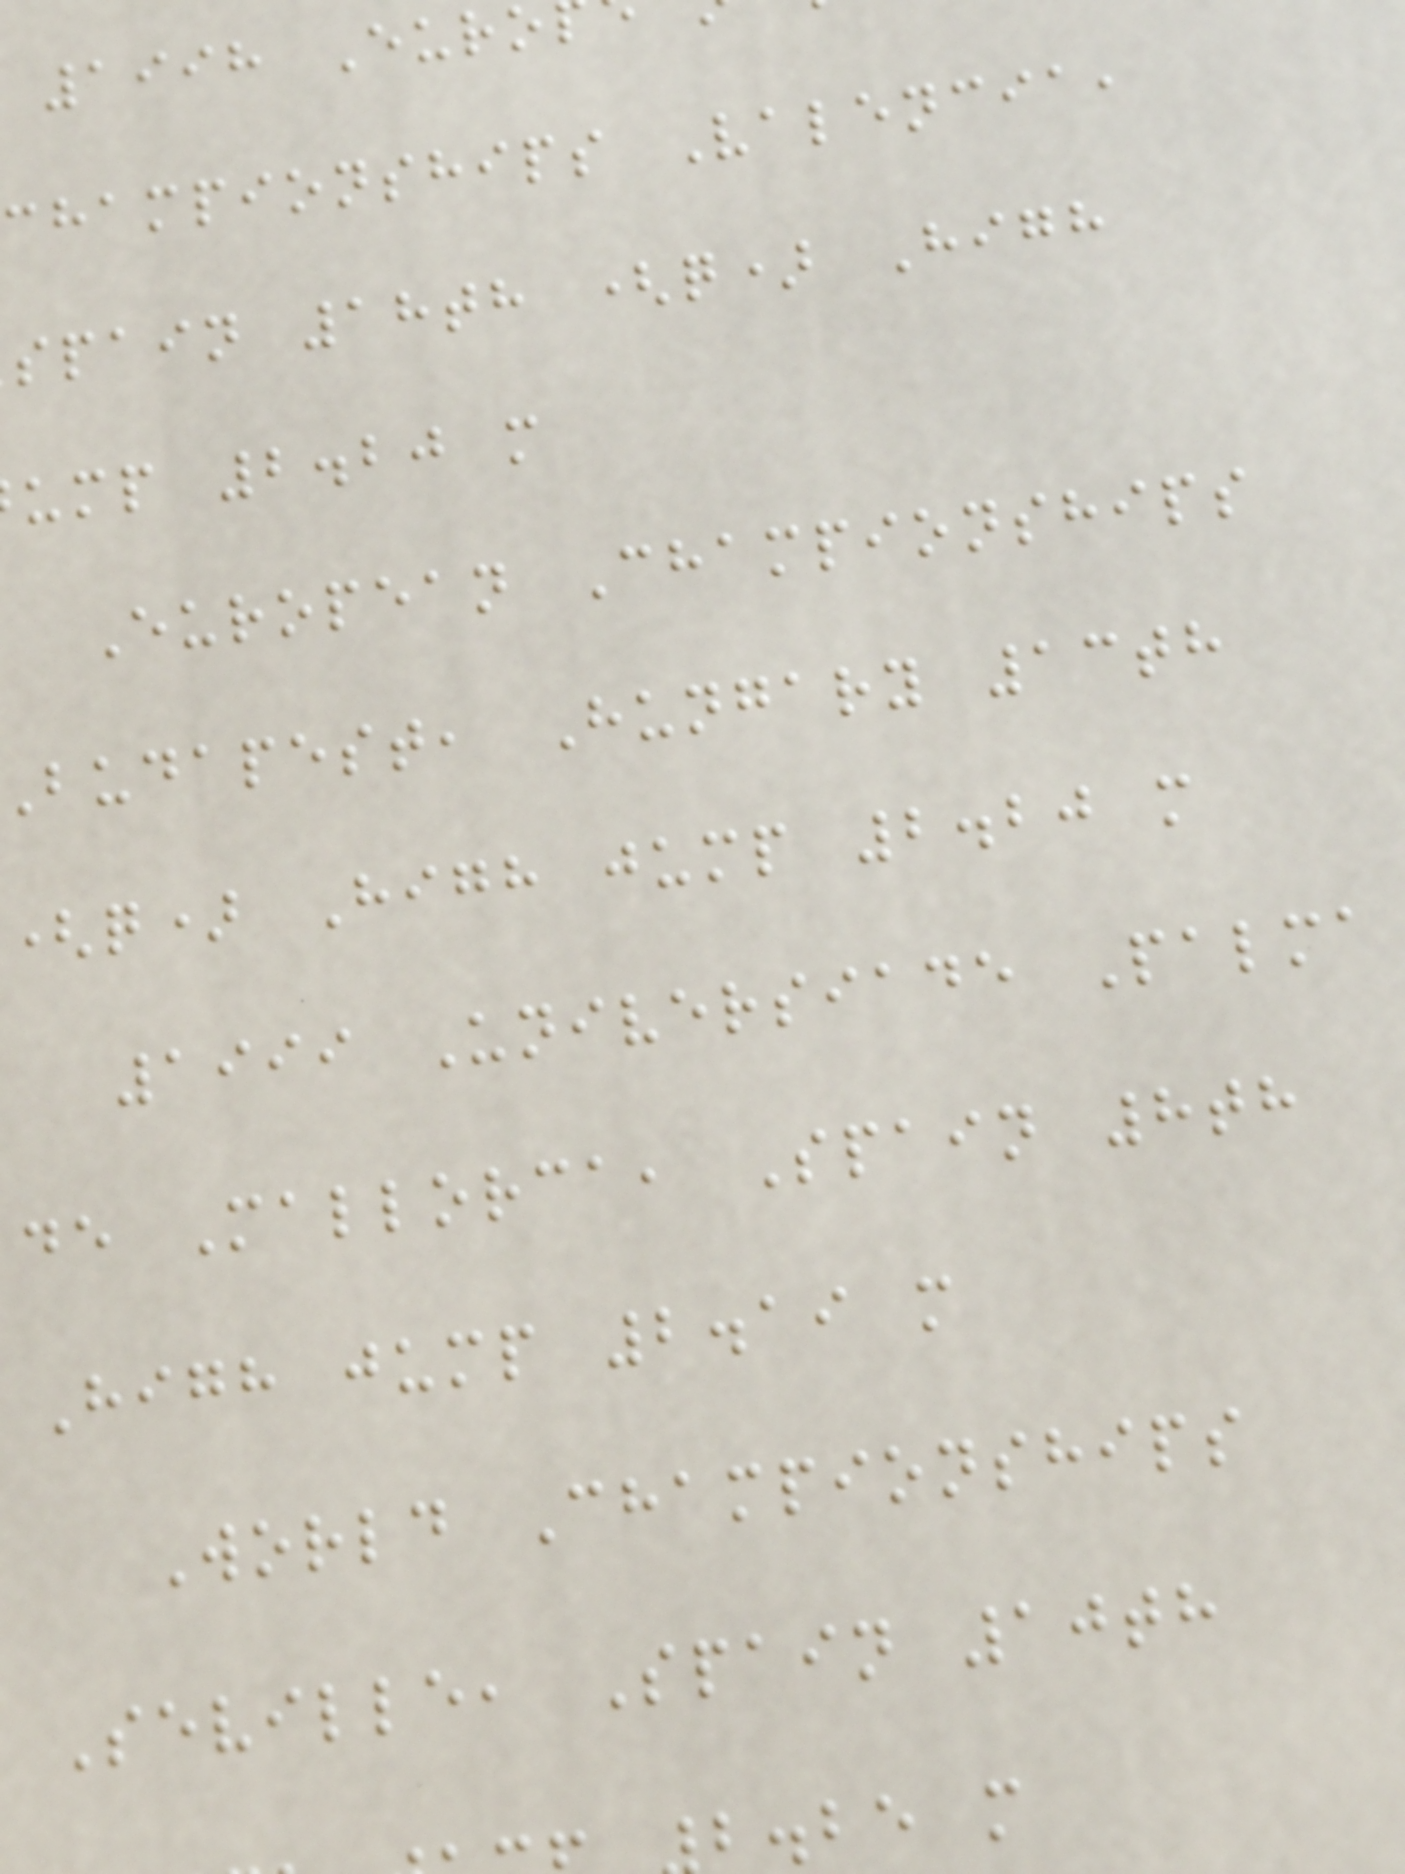1998 Euro
championships Valencia,
spain 18th (q) High
ump 2.20 m
European Championships
budapest, Hungary 13th
(q) High jump 2.20 m
1999 Universiade Palma
de Mallorca, Spain 8th
High jump 2.19 m
World Championships
Seville, Spain 10th
b.be m
